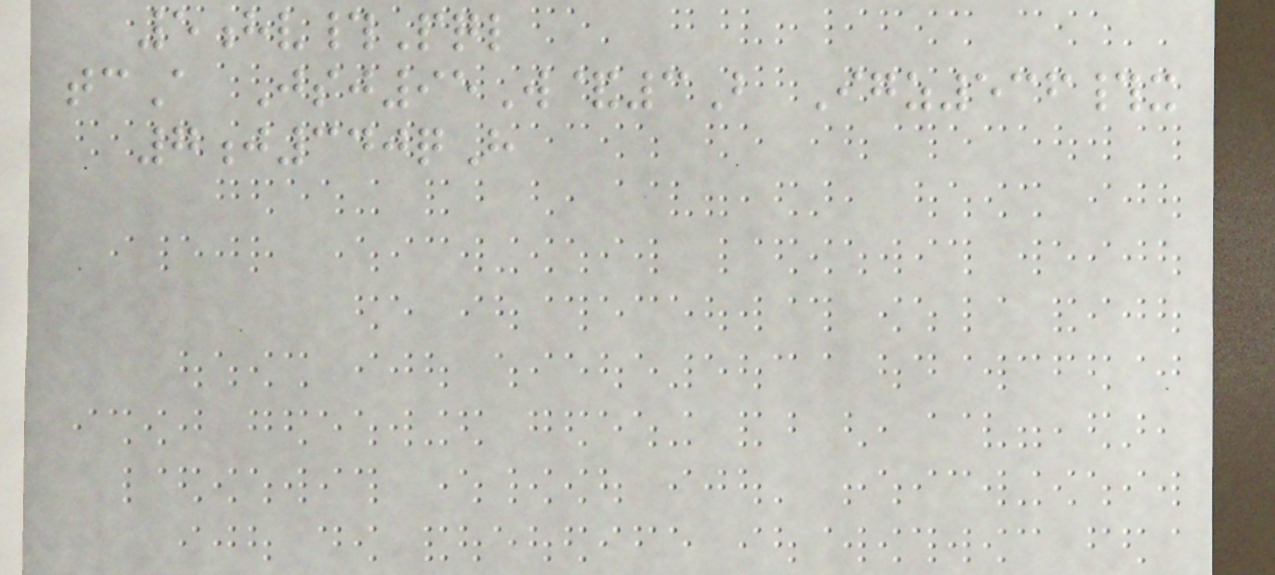5hv#Pql
tcA Jsj95W&3B Igz536#x
7j340qH
